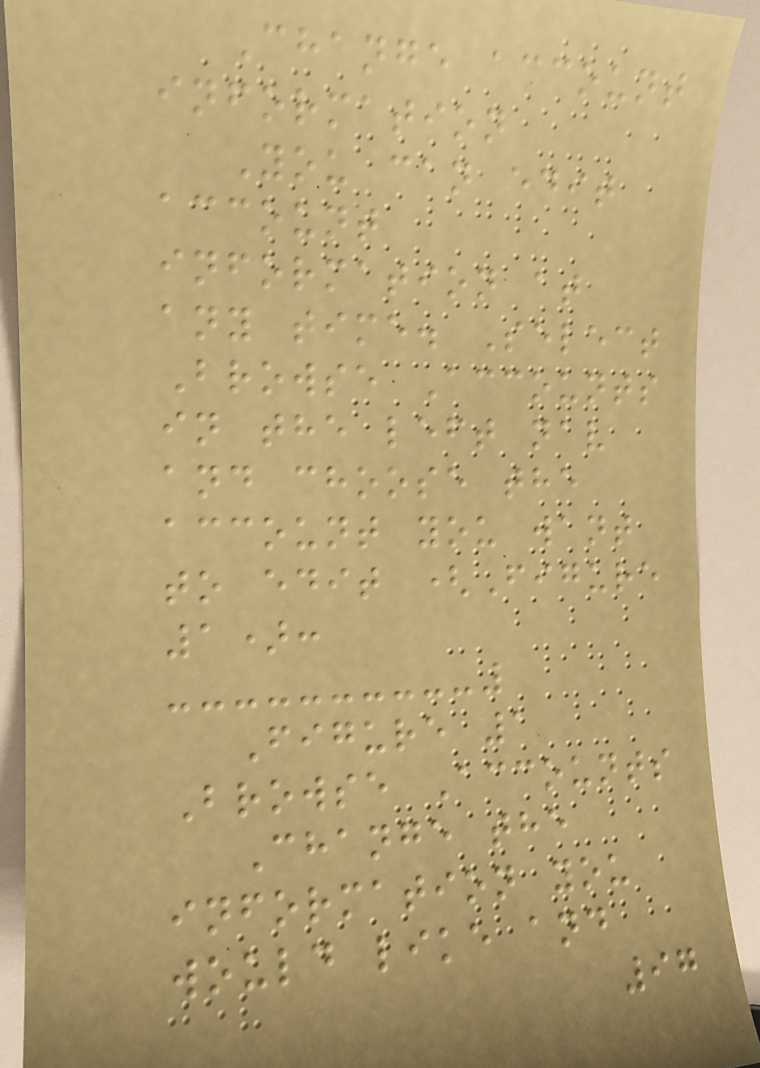Change account
information
You can edit
account
information at
any time. Select
Browse Accounts
in the left nav
and choose the
account you want
to edit (Figure
1):
Figure 1
Browse Accounts
Change the
information you
would like and
97
